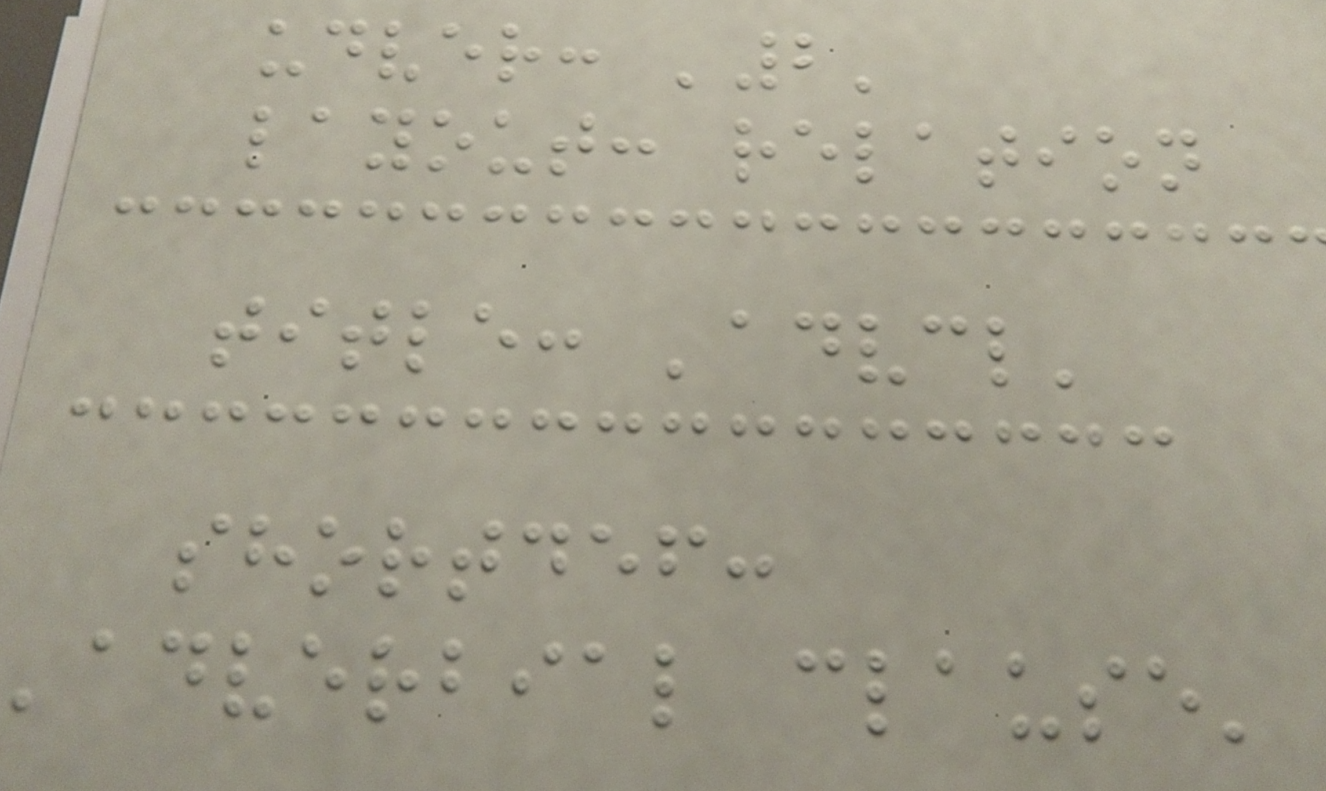udver: '2'
layout: relation
title: 'advcl'
shortdef:
'adverbial clause'
